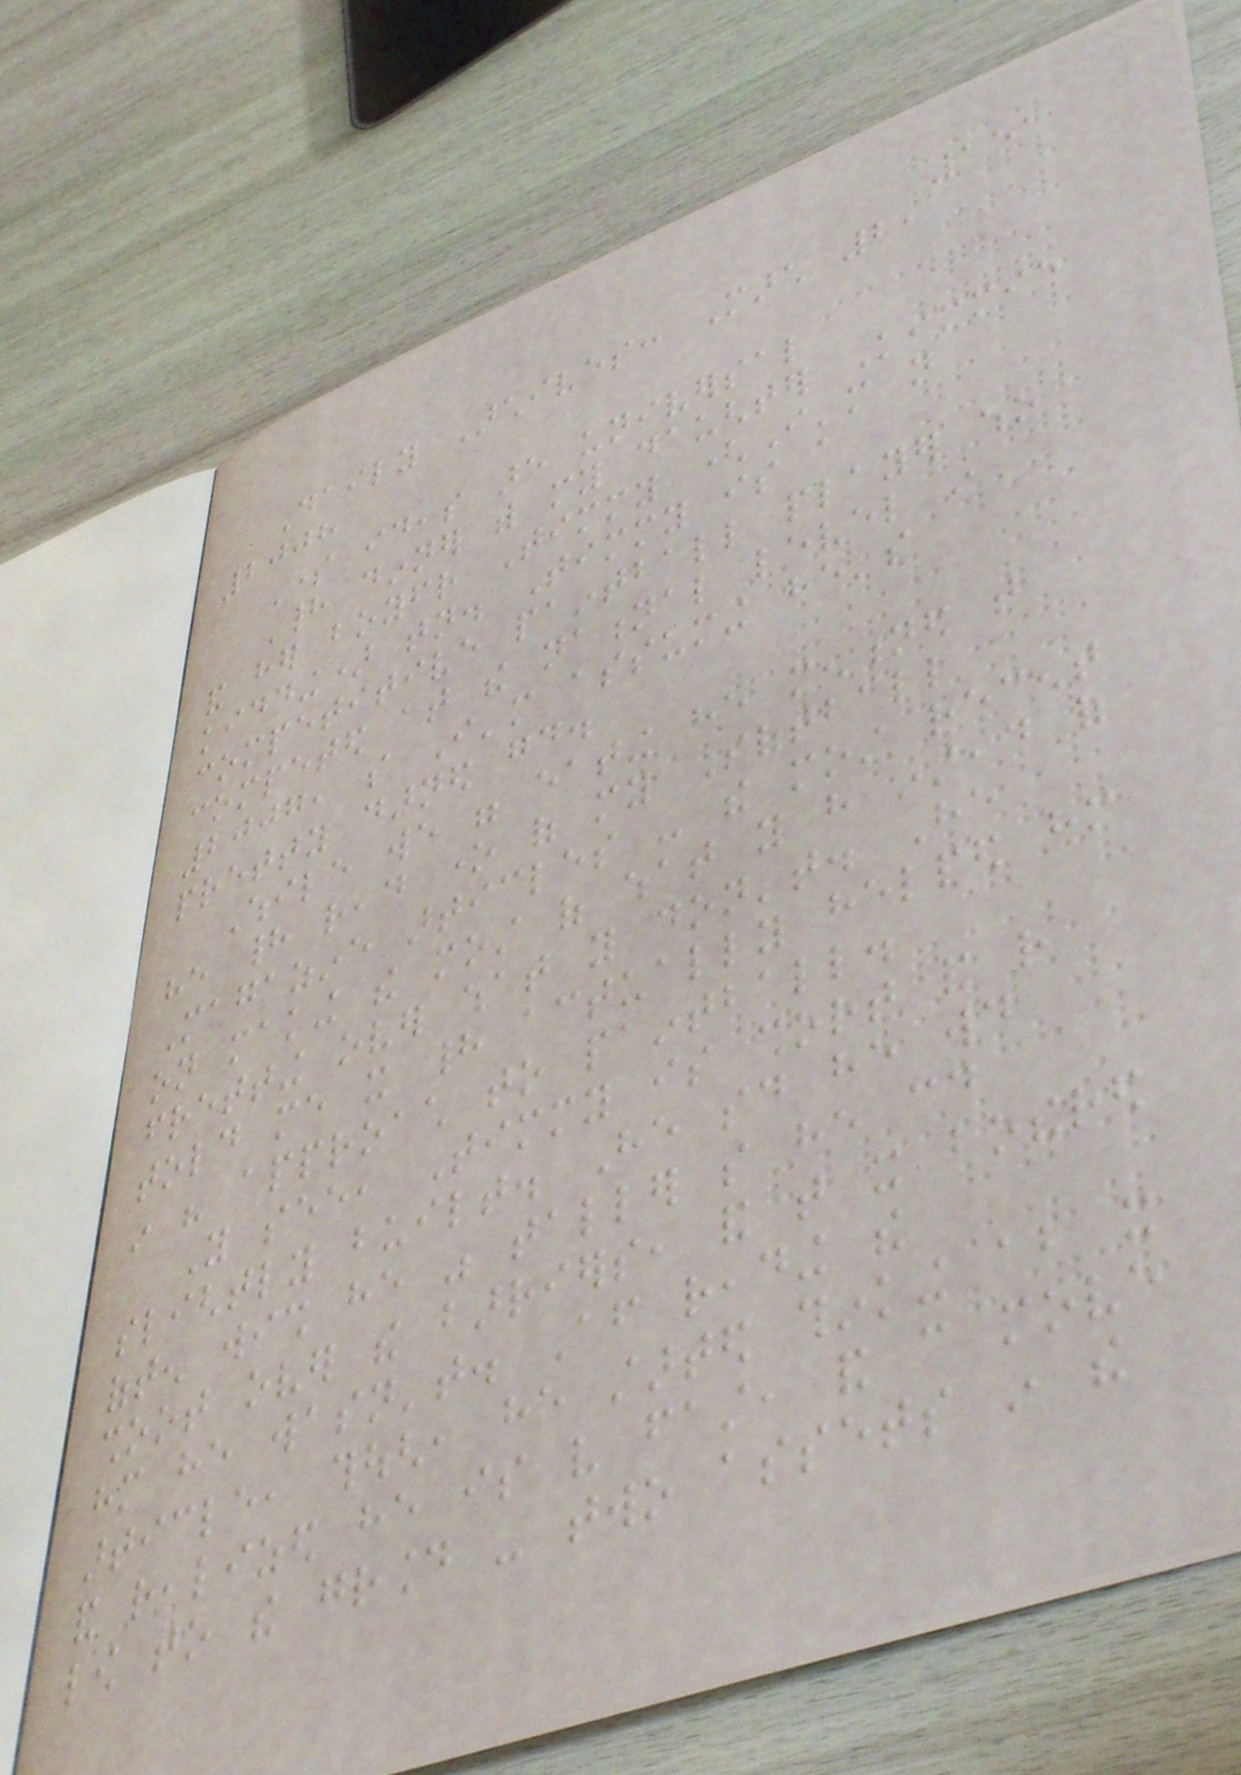151
Daily Archives: March 2,
2008
Some ideas are universal
Had dinner with my daughter Kimmie
and her boyfriend Timmy (I'm not
kidding) tonight. Timmy is a
competitive paintball player who
competed at the national level in
2007, so I'm assuming he's
pretty darned good.
While we were eating he mentioned that
he had read one of my Softball
Magazine articles - the most recent
on making the most of what you have instead of
fretting over what you don't. He
told me it had actually helped him
in his approach to paintball.
You see, Timmy is short and rather
slightly built. He said he would
often wish he was taller so he could
shoot over the barriers, and that it bothered
him he wasn't. After reading the
article, though, he started thinking about it
and realized he is very fast, and can move
low to the ground - two assets in the
